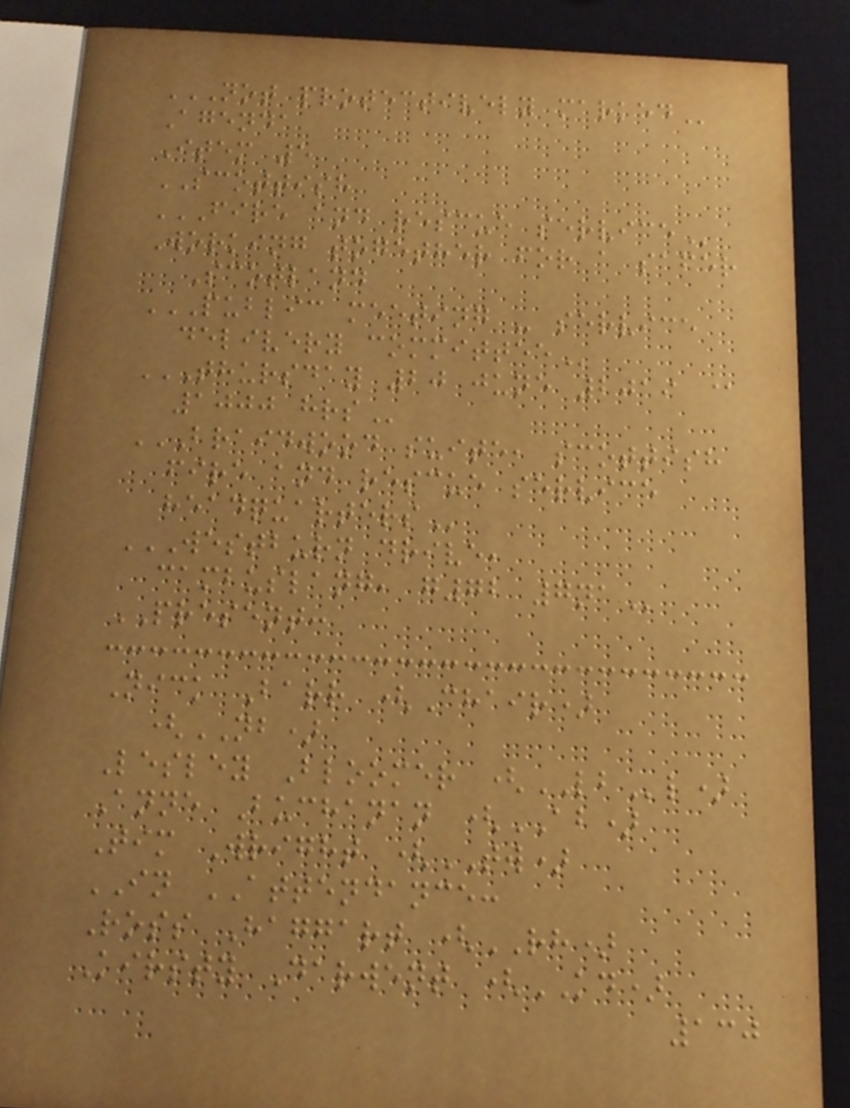NOT PROTECTIVELY MARKED
Agenda
Item 5
SCOTTISH
FIRE AND RESCUE SERVICE
Working together for a safer
Scotland
PUBLIC MEETING - SERVICE
DELIVERY COMMITTEE
THURSDAY 20 JUNE 2019 @
1000 HRS
BRAIDWOOD SUITE, SCOTTISH
FIRE AND RESCUE SERVICE
HEADQUARTERS
WESTBURN DRIVE,
CAMBUSLANG, G72 7NA
PRESENT:
Nick Barr (Chair)
(NB)
Lesley Bloomer (LBl)
Anne Buchanan (AB)
Tim Wright (TW)
IN ATTENDANCE:
Ross Haggart (RH)
Kirsty Darwent (KD)
130
